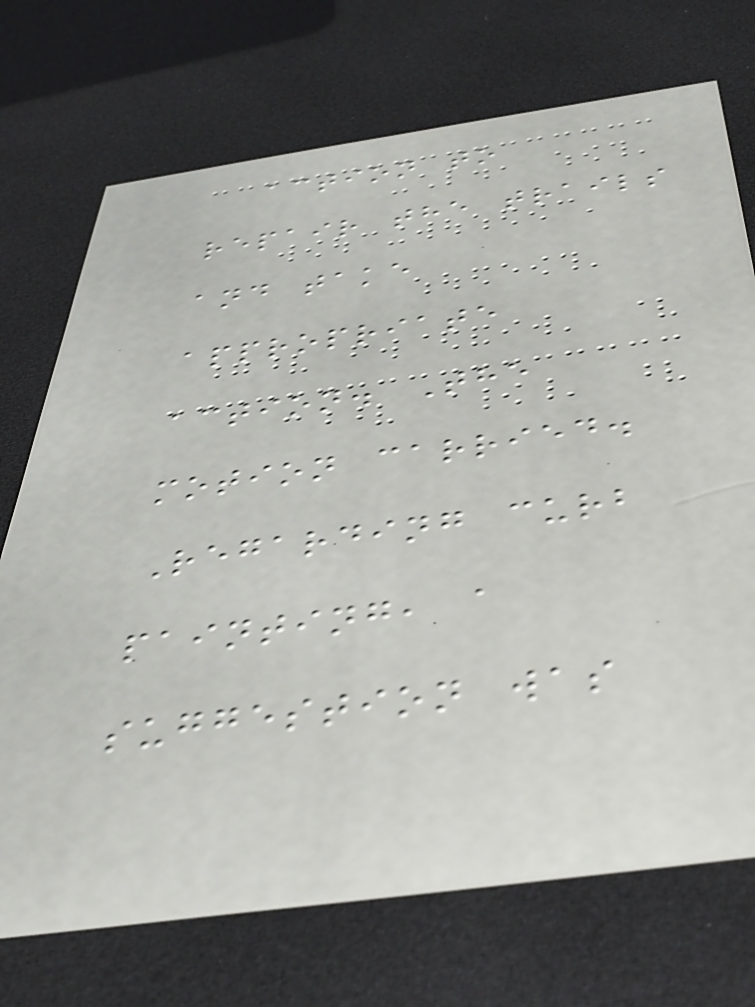action to
repair the trails
and take
appropriate
action. The
motion carried.
Regarding curb
painting, a
suggestion was
